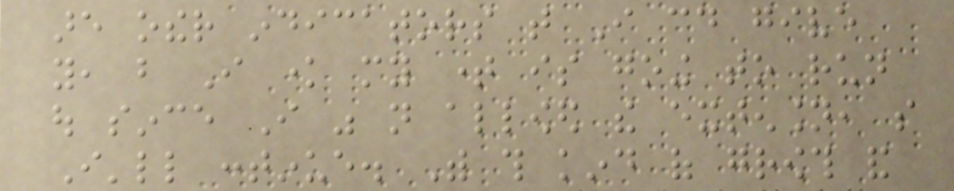are other indicators that I could give
you, but I know my time is going to run
out since I was not allowed the extension, so
I'll continue. With this kind of growth and
